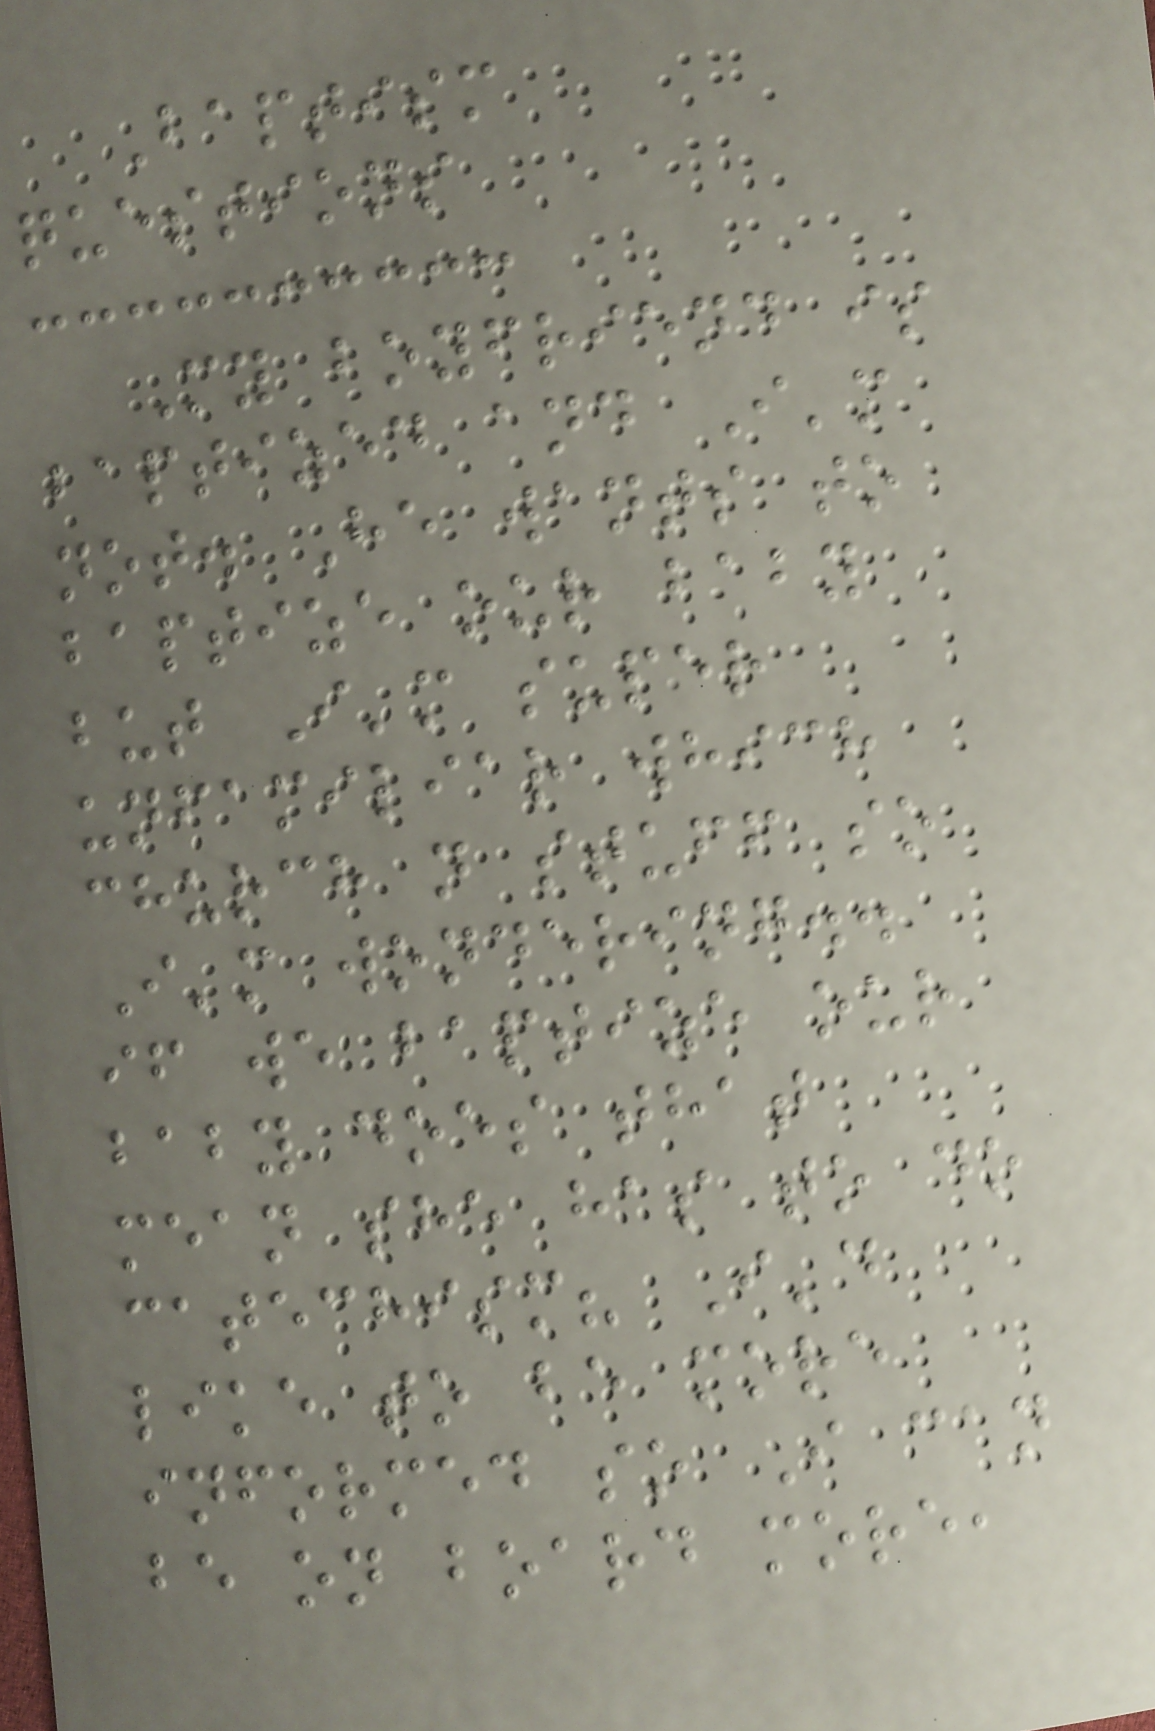Baptism
questions
My boyfriend is
baptized and I'm
not. He wants to
baptize our baby
but I'm super
unfamiliar which
church n stuff so
I'm wondering..
if we baptize our
baby does that
mean she has to do
catechism? I'd
like to be more
informed so I can
be on board more,
